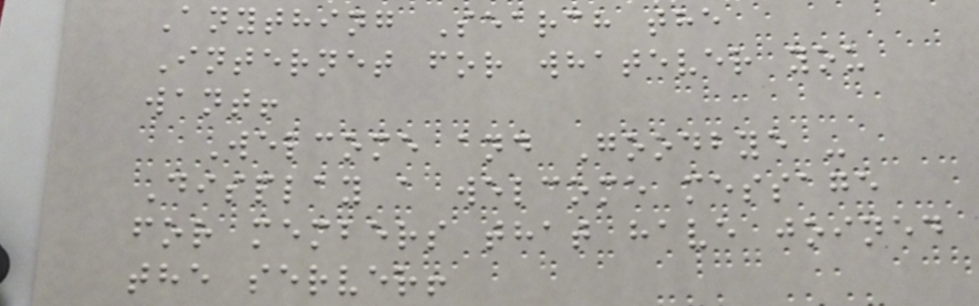Anything Search the
Internet for whatever you
want!
Welcome and Goodbye -
Display a welcome message
for members that have joined
the server!
